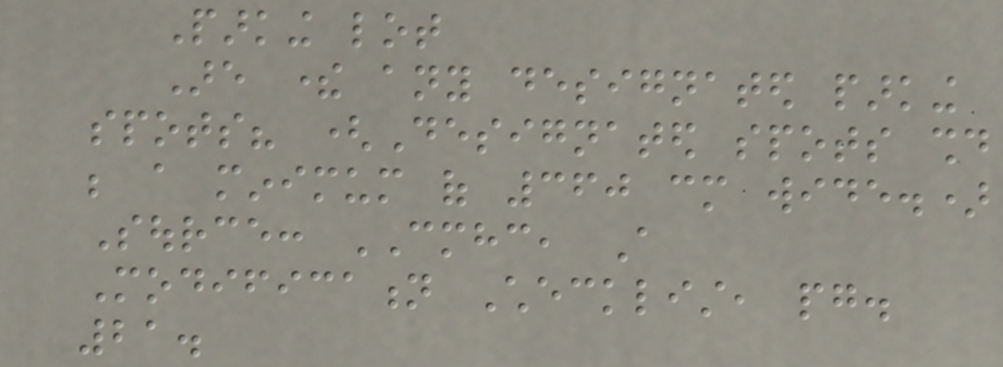Parking lot
Are there any designated parking
spots? (Designated spots should
be a minimum of 360 cm wide.)
Source: CMHC, A
Modification Checklist, pg.
21.
